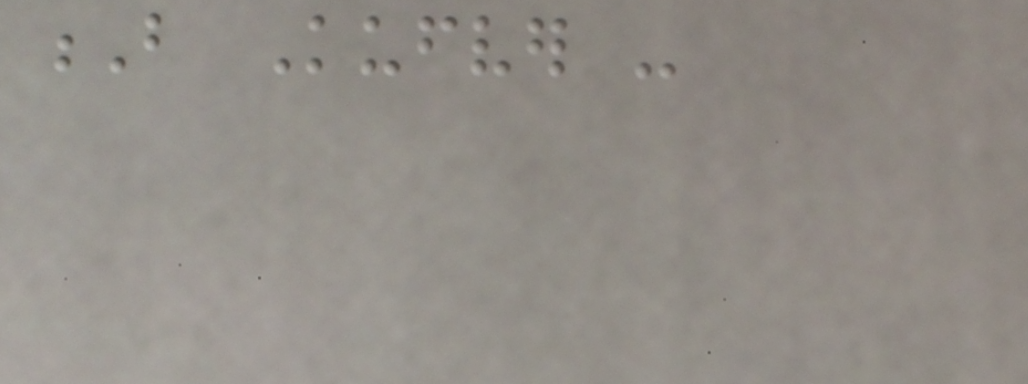B Kufver -
